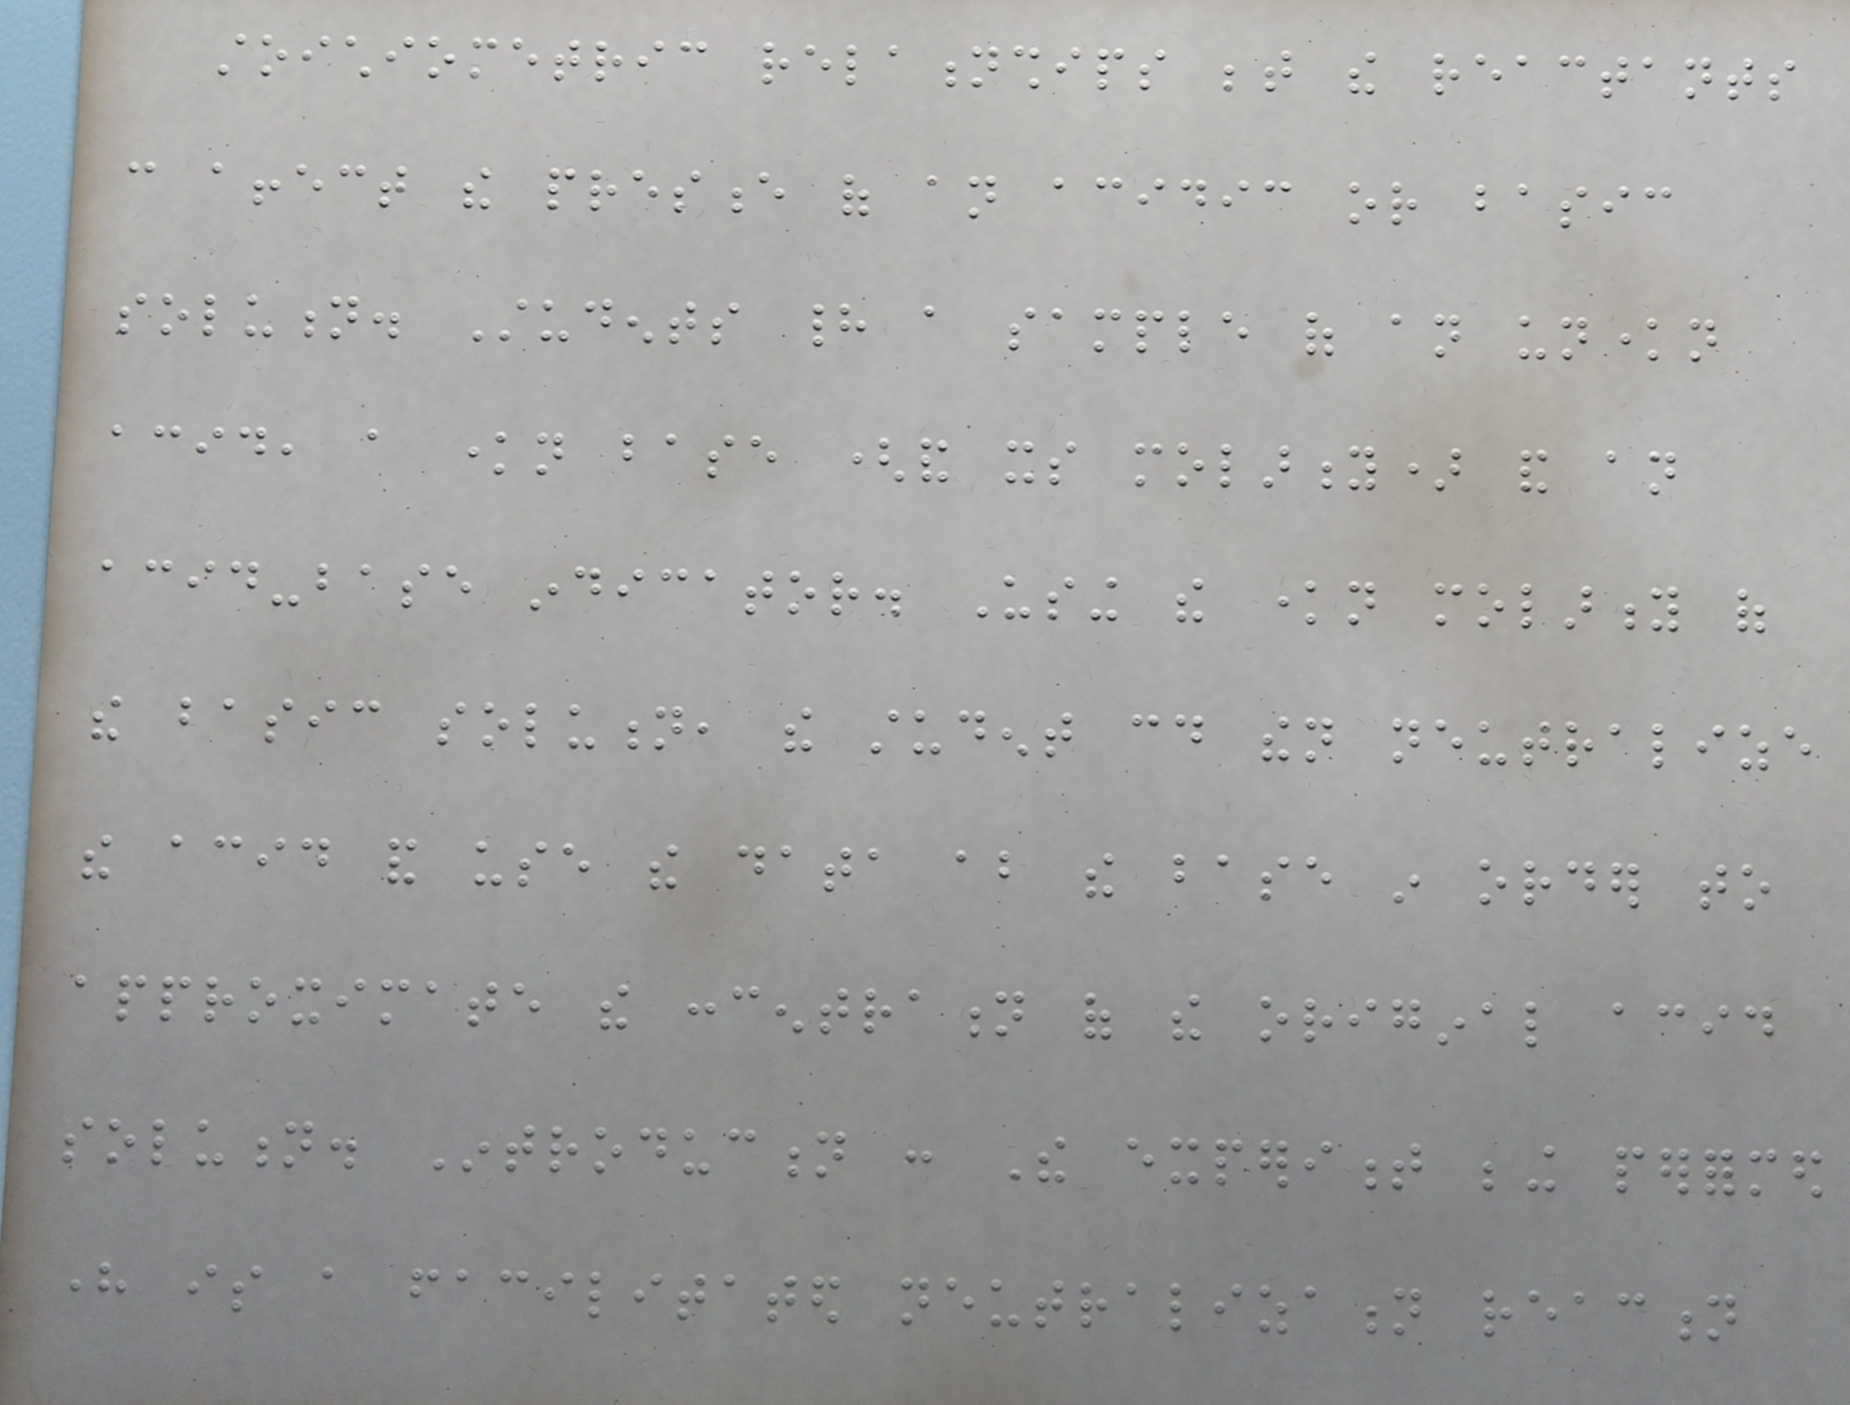stoichiometric relationships between the reactants
can affect the presence of an acidic or basic
solution. Students had a sample of an unknown
acid, a known base (and its molarity) and an
acid-base indicator. Using the known molarity of
the basic solution, the student could then neutralize
the acid and use the data about the base in order to
approximate the concentration of the original acid
solution. Introduction : The experiment being performed
here is a facilitated neutralization reaction
